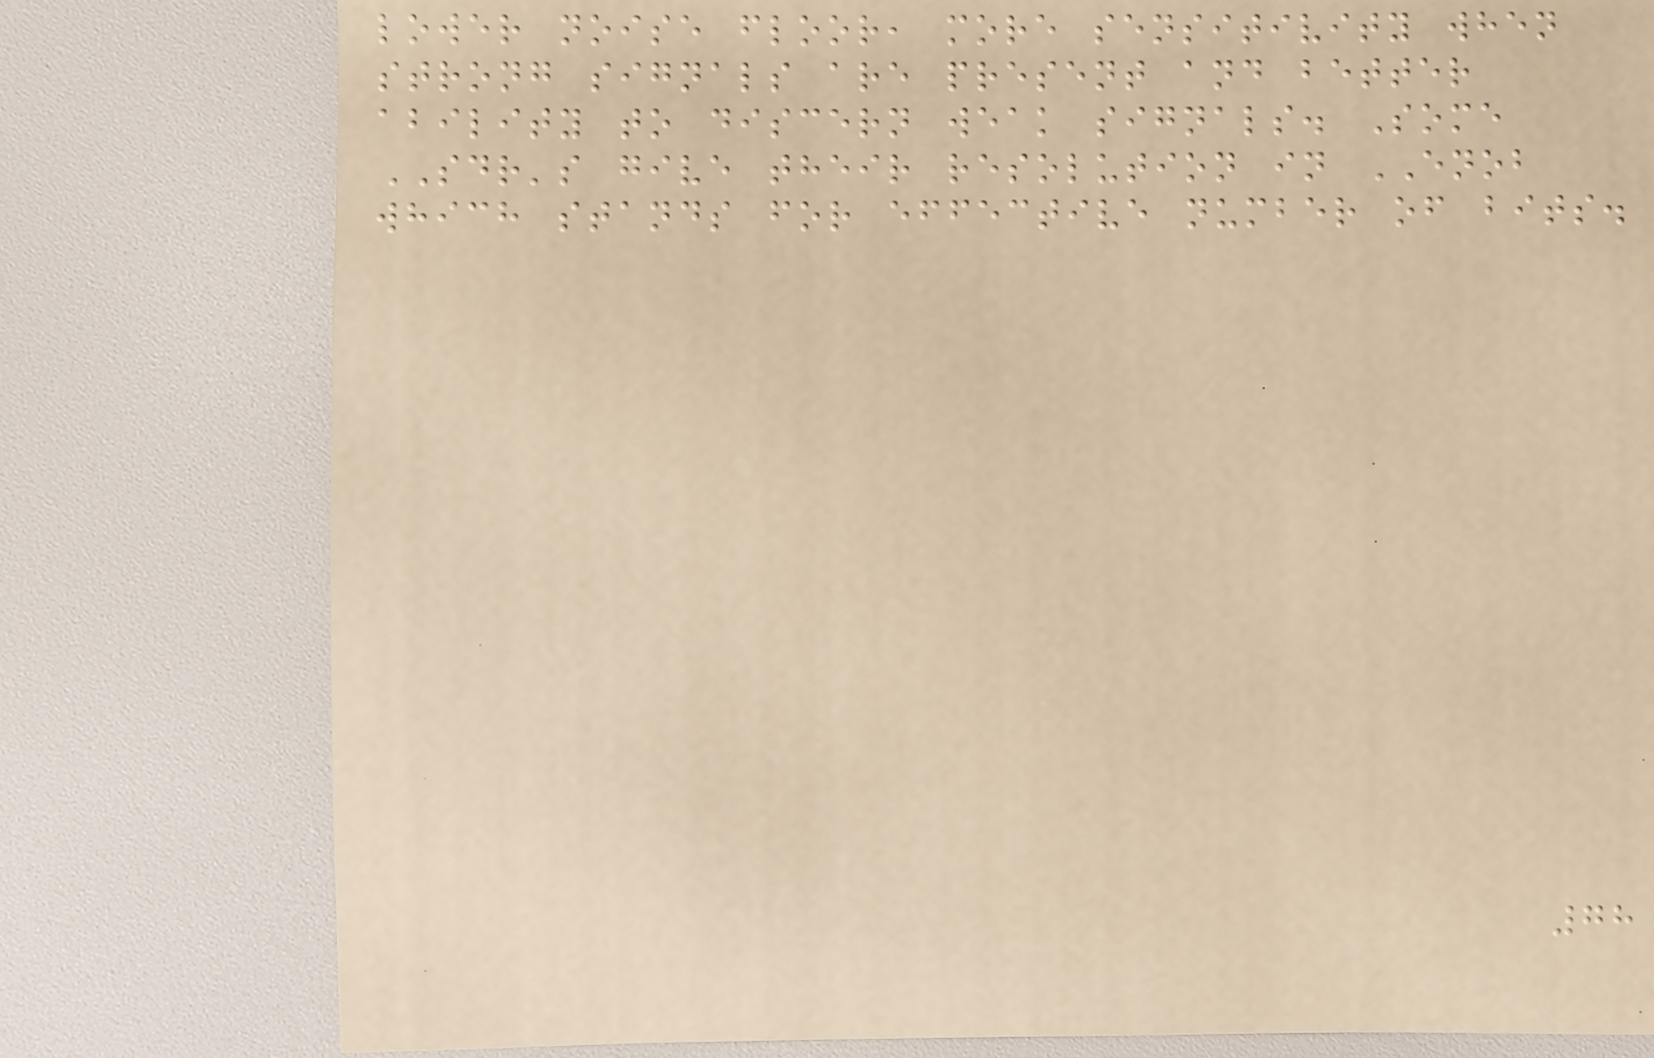lower noise floor, more sensitivity when
strong signals are present and better
ability to discern weak signals. Some
SDR's give their resolution in ENOB
which stands for effective number of bits.
78
